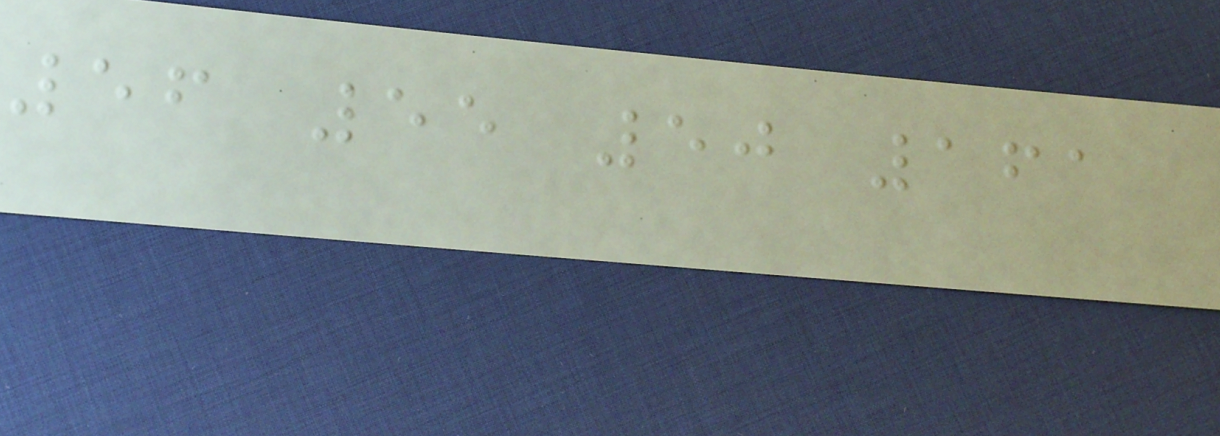56 55 50 161
